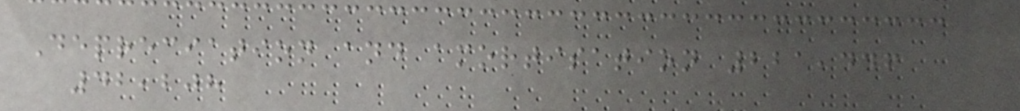Depreciation and amortisation 221,446
42,208
